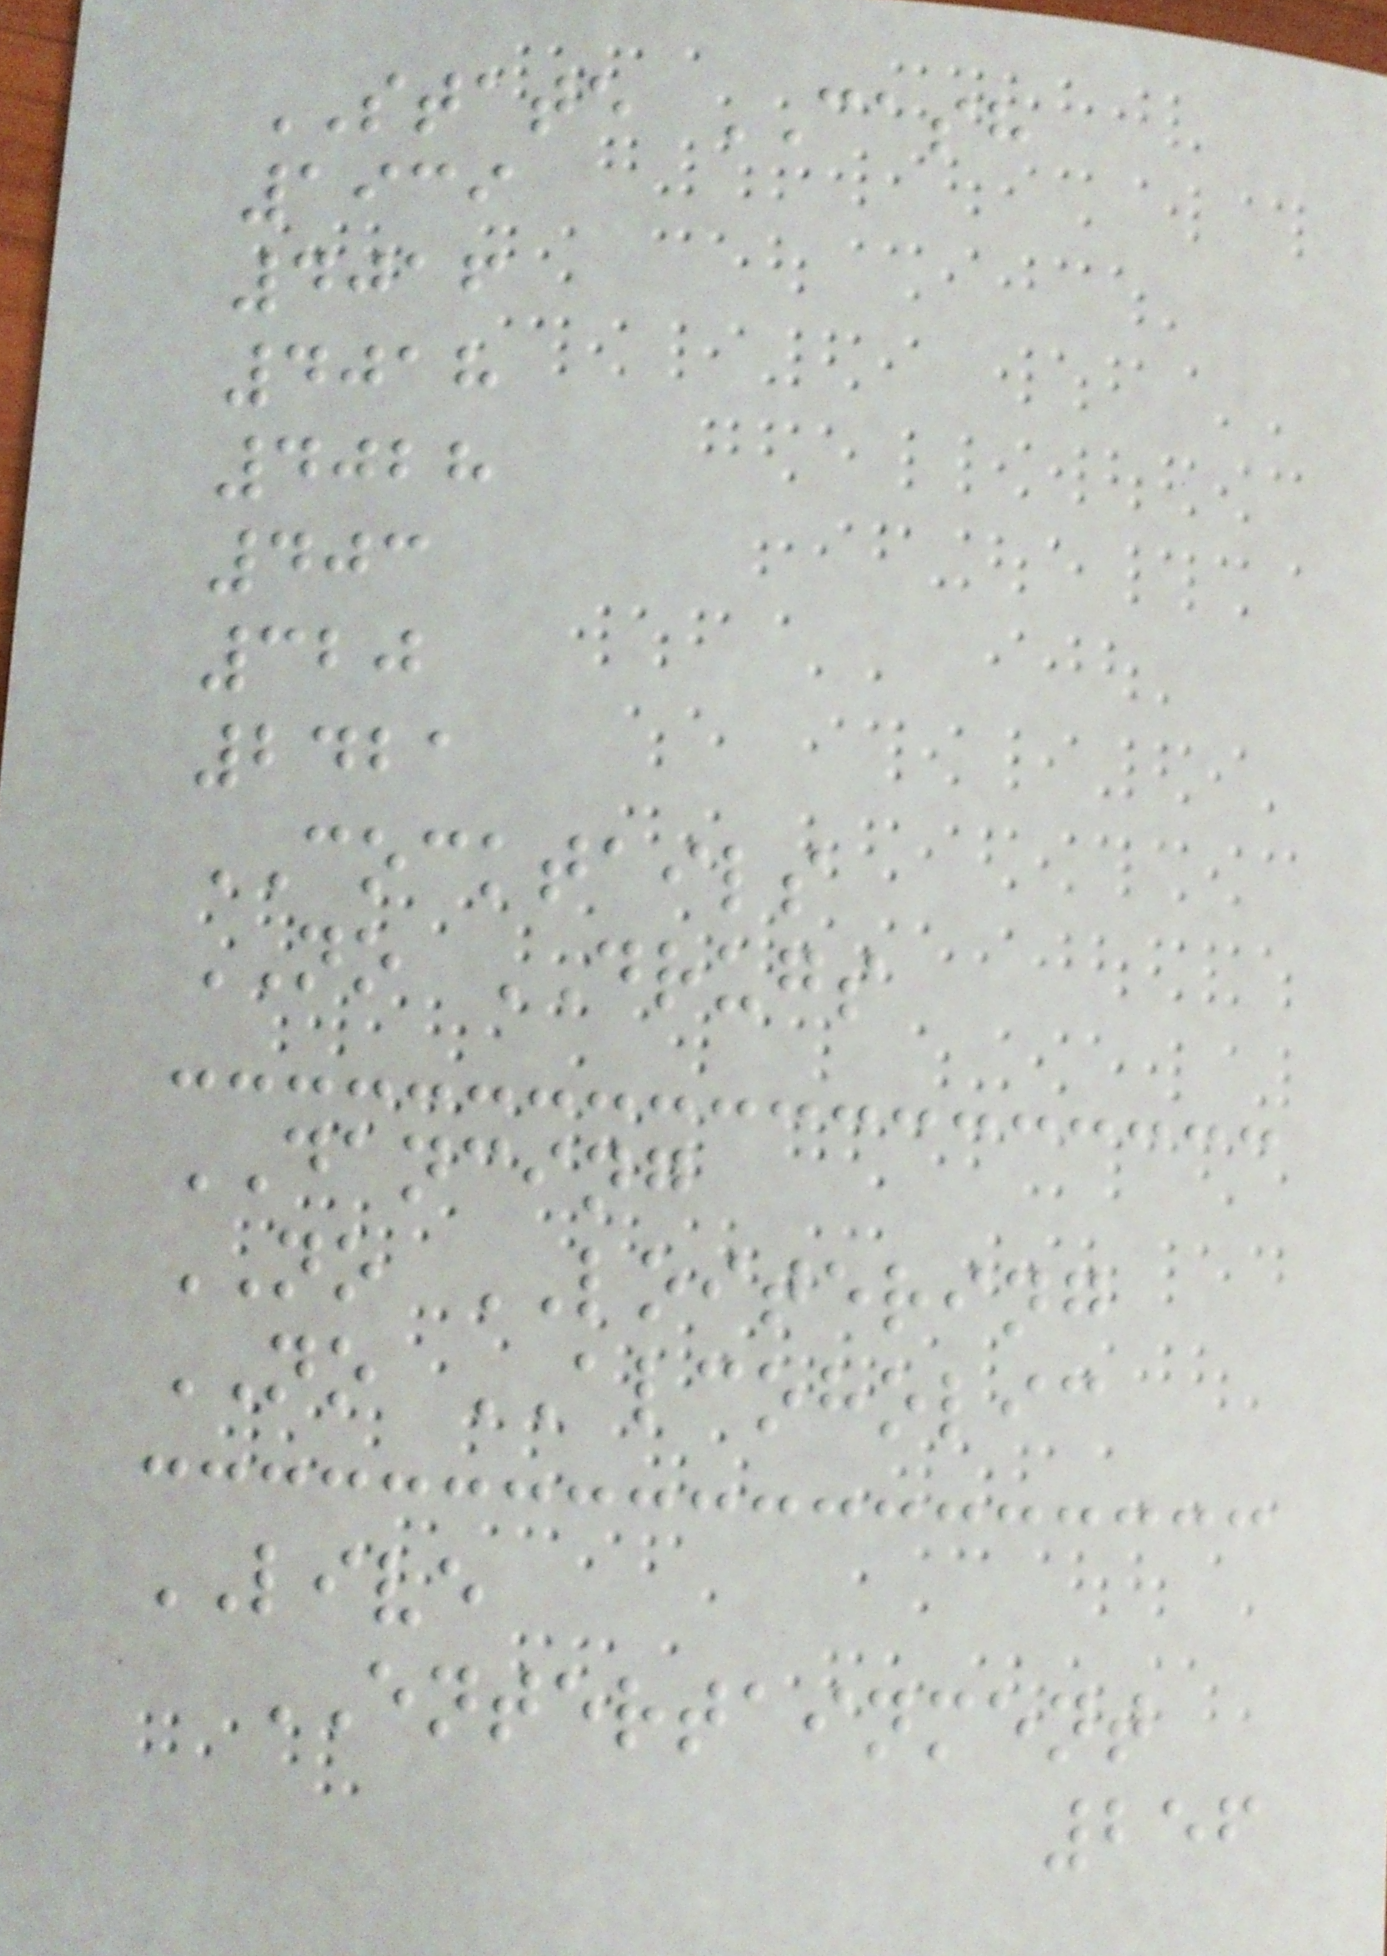STATE CASH
1939
4016
4018
4028
403
320
2421
COCKTAILS
NO DRUGS
DANCING
NO LOITERING
NO ALCOHOLIC
LIVE
ENTERTAINMENT
256
